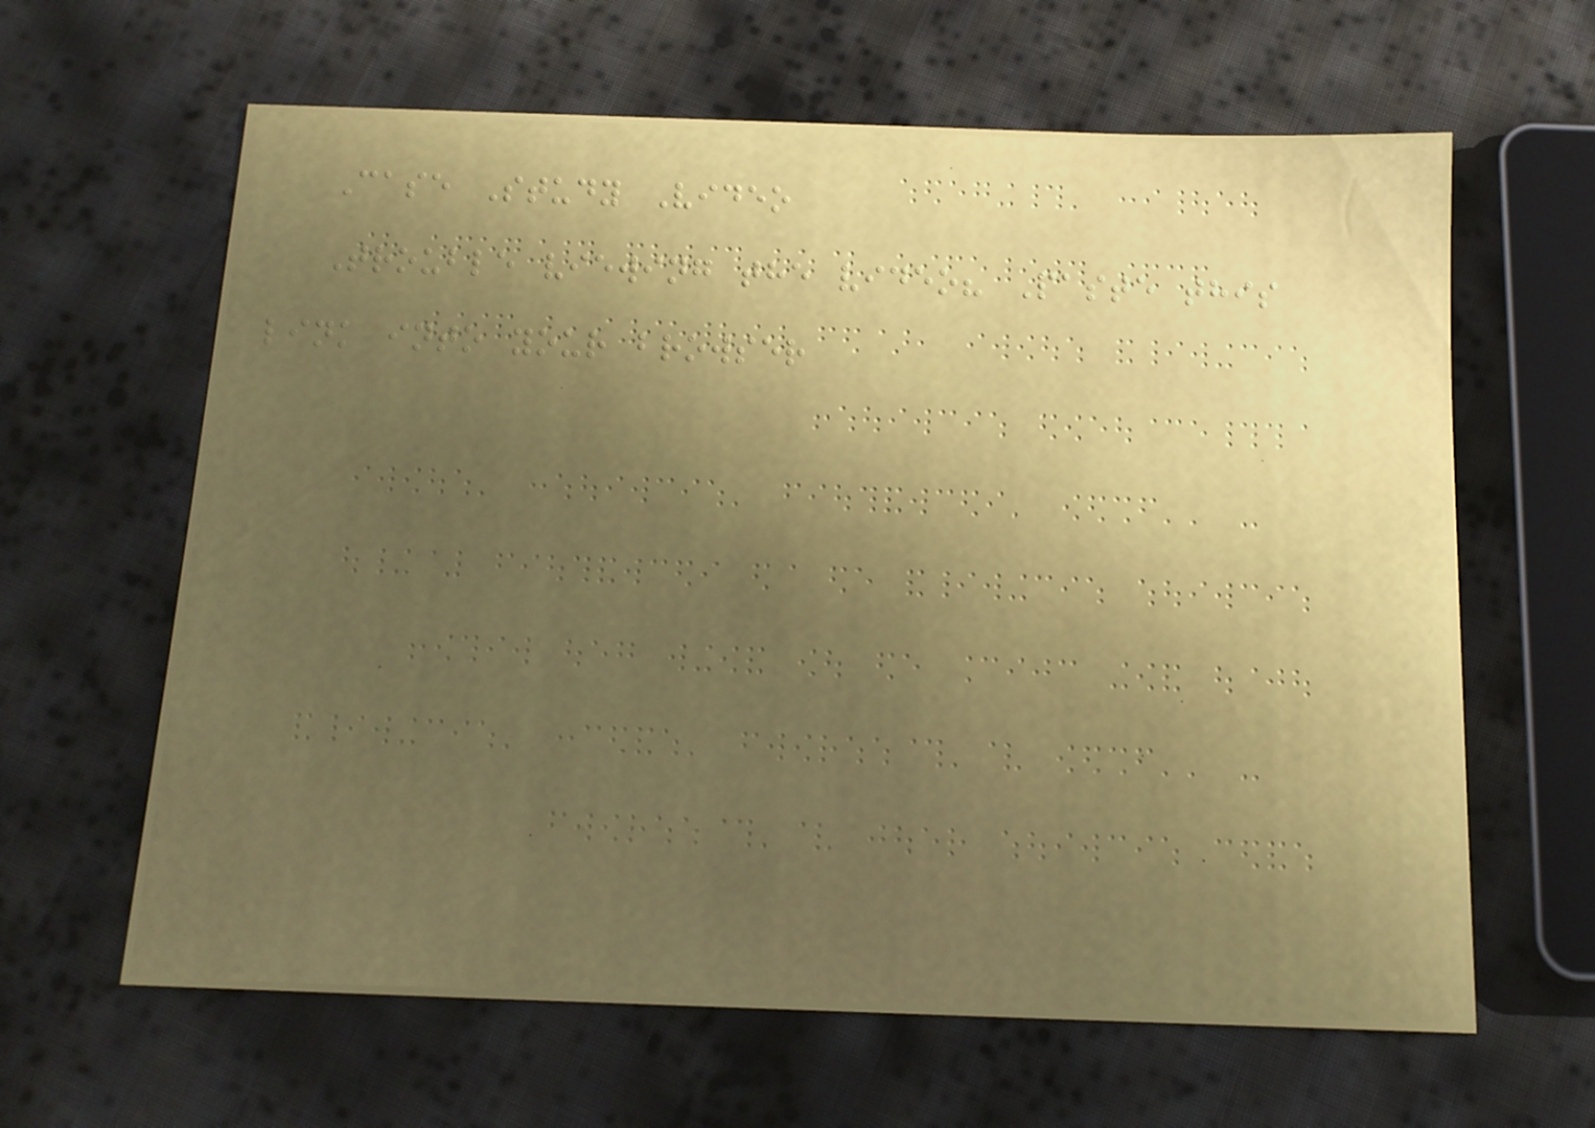Case Study Video
Trouble viewing the video? Paste this
link into your browser
